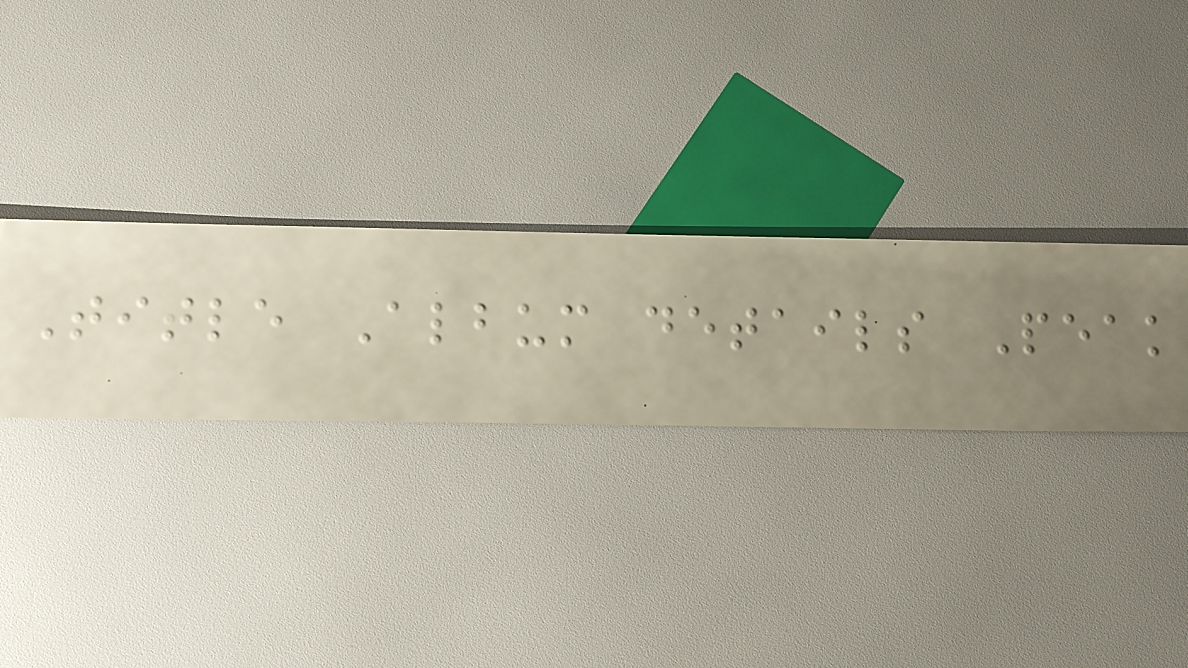Title Album details Peak
